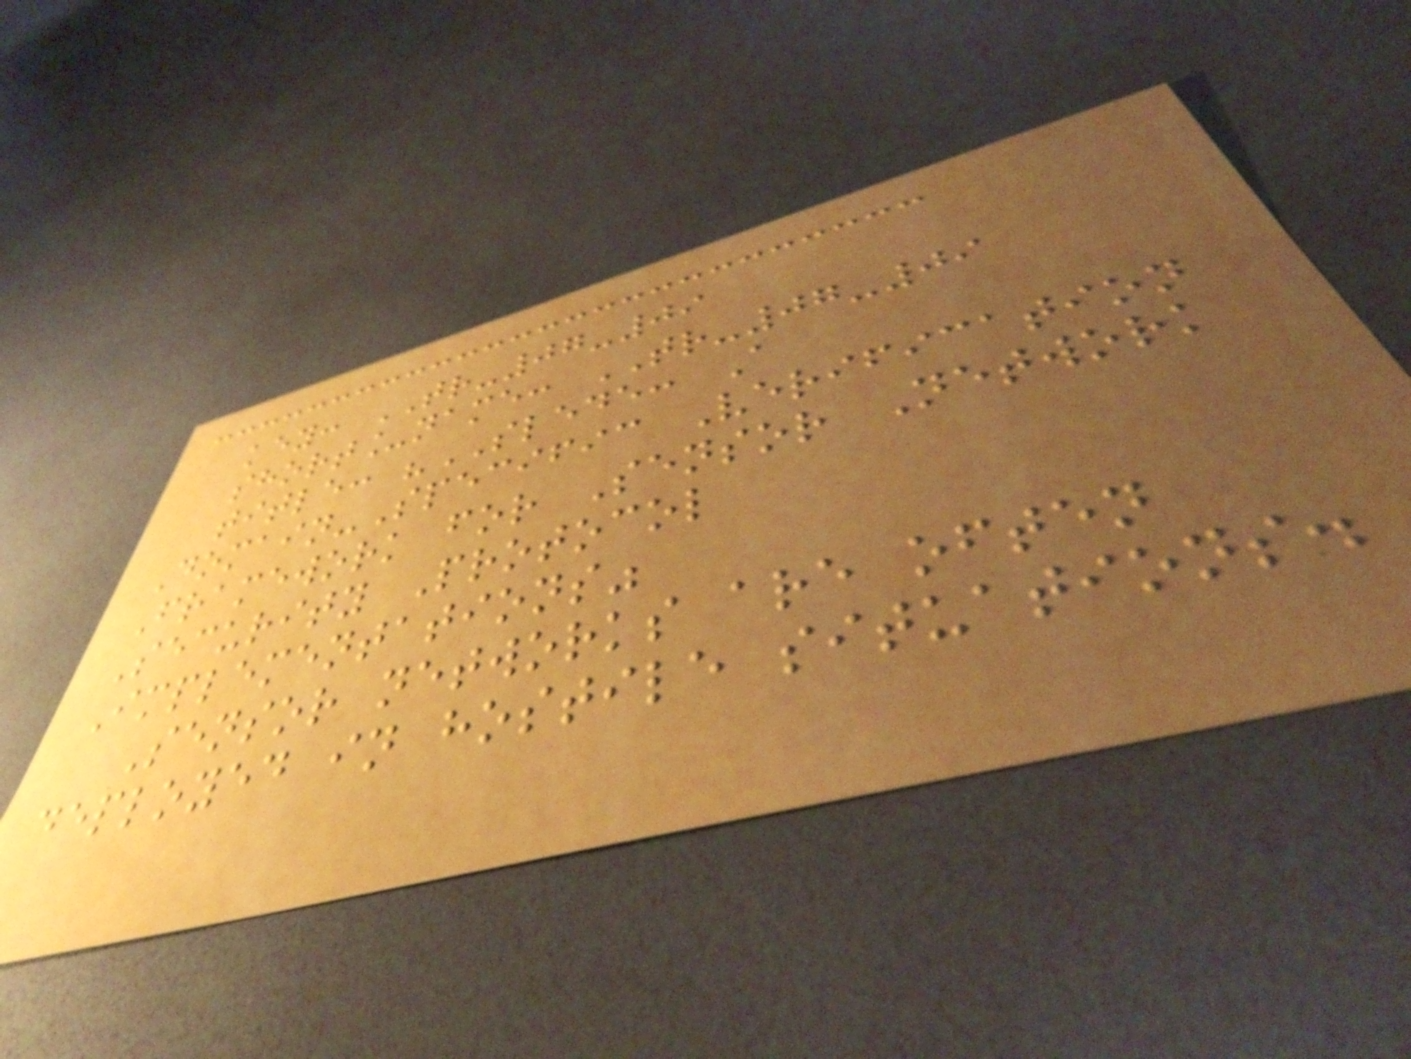key: TR-07-09
short_name: TR-07-09
title: "SLEDE: A
Domain-Specific Verification
Framework for Sensor Network
Security Protocol
Implementations"
Sensor networks are often
deployed in hostile situations.
